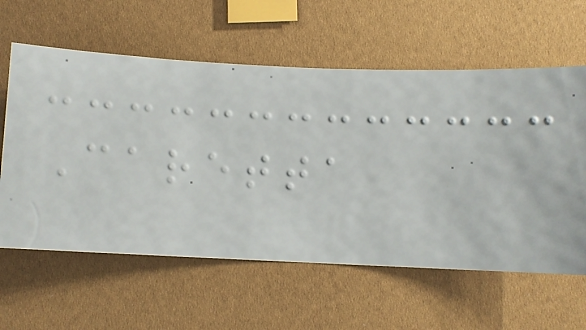Caretta
